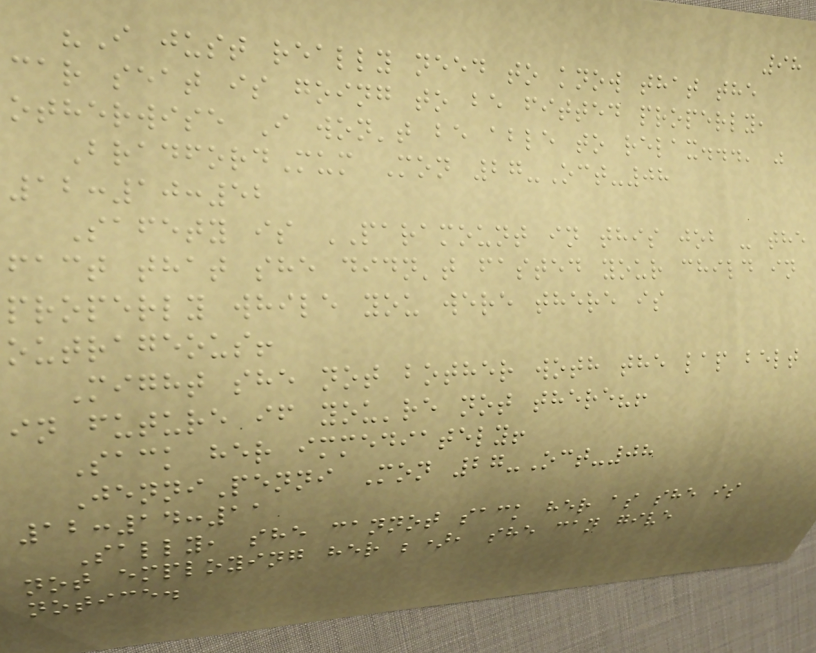98
"I just really need to know that the
car seat is going to be fitted properly,
otherwise I won't be able to relax...' "
BradfordMum Mon 27-Oct-08
12:10:52
Safety is PARAMOUNT in this job - the
fact that she didn't fasted your child in
properly while you were there is
outrageous!
Might she not bother woth the lap belt
in future if you're not there?!
Sack her immediately!
JenniPenni Mon 27-Oct-08
12:14:11
Sally, she cannot sack her as she is
not employing her ;), she can give
notice.
